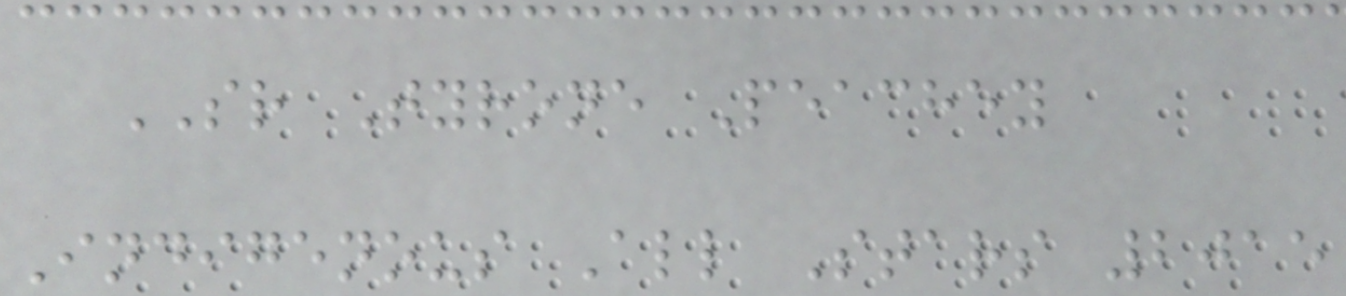SR Tyrone Peachey
Indigenous All Stars 2015
